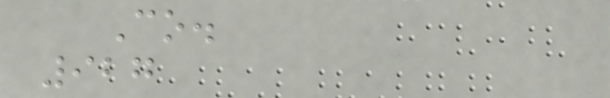Co.
927
